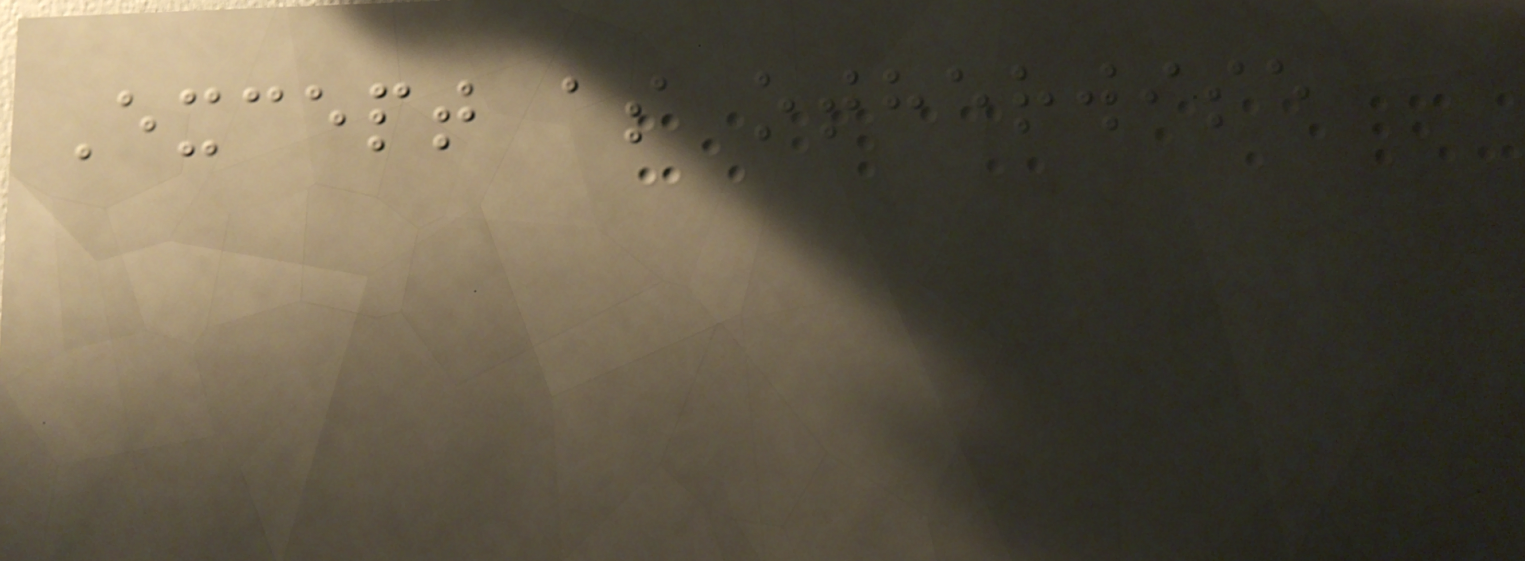Except as otherwise
